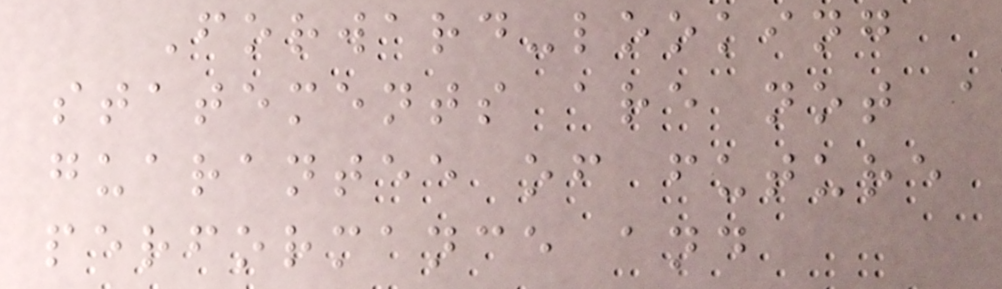Forward-looking
statements are not a
guarantee of future
performance and
